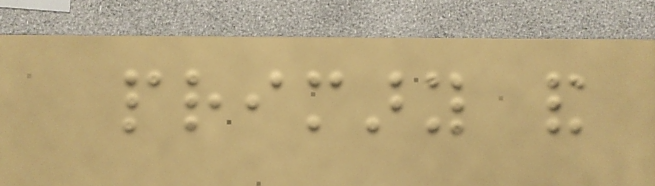primary and
